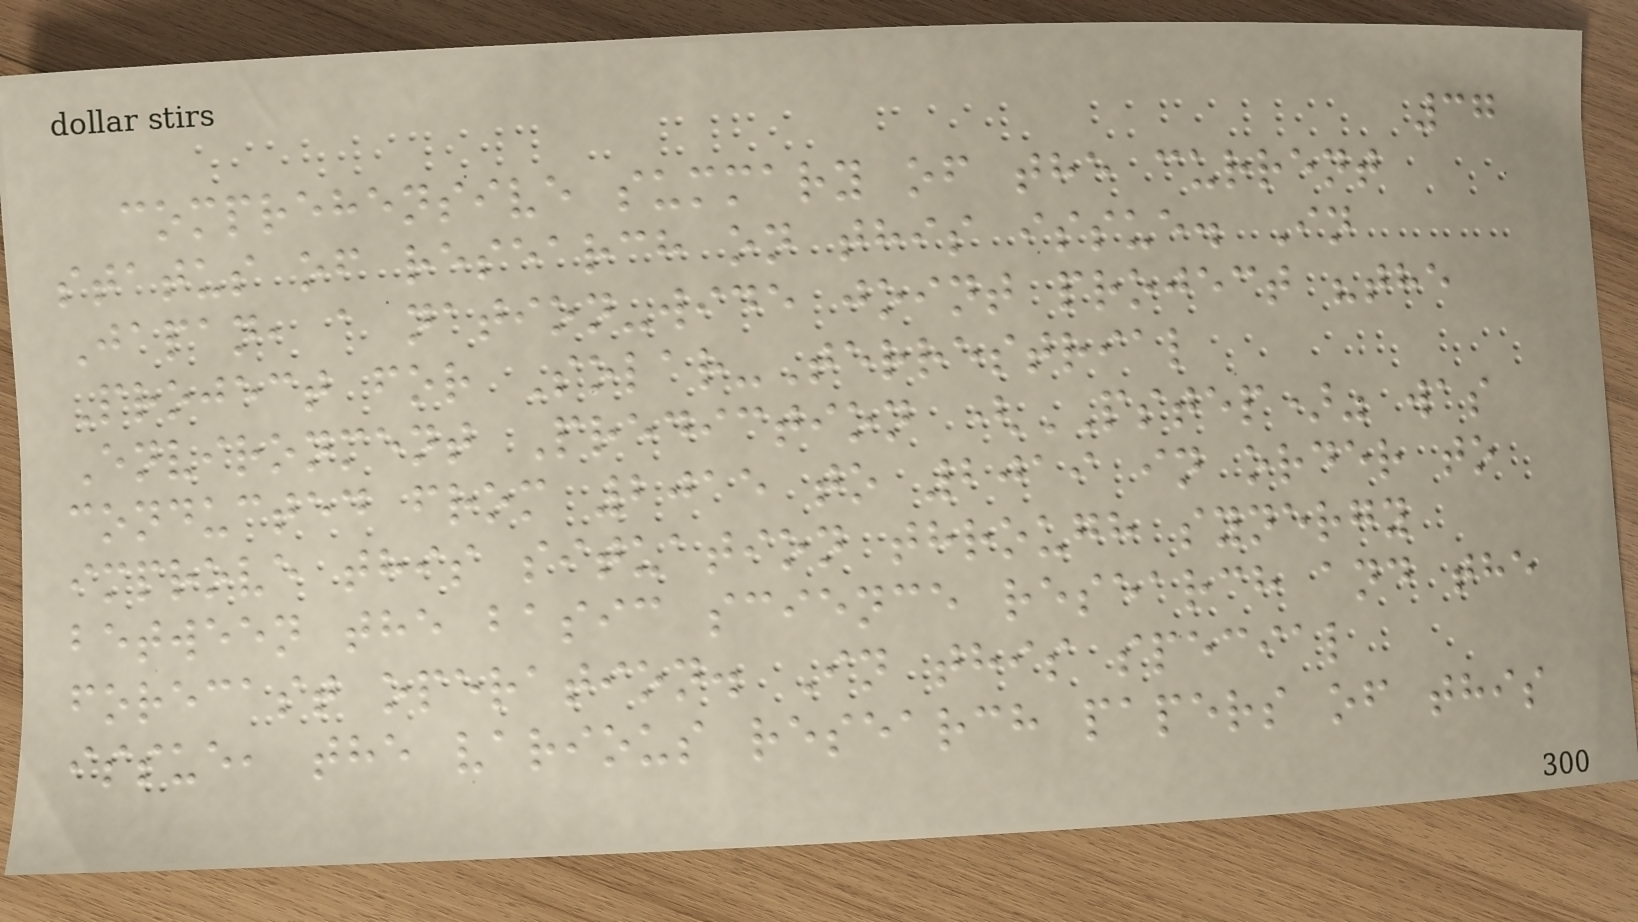37
comprehensive summary of the current
status of research on this issue. In
Japan, a nation-wide joint project "the
Project for Solar-Terrestrial
Environment Prediction (PSTEP)" was
conducted from 2015 to 2019 in order to
improve this situation through synergy
between the basic science research and the
forecast operation. In this special
issue, the various research papers of this
